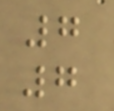7
7
